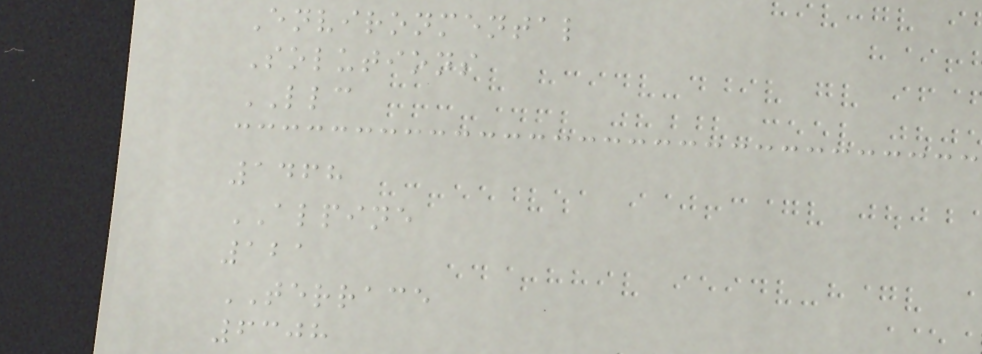Environmental
Solutions
LLC
1468
ALPINE
121
TERRACE
6308
